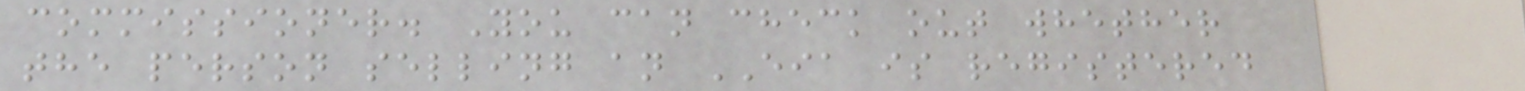commissioner. You can check out whether
the person selling an EIA is registered
